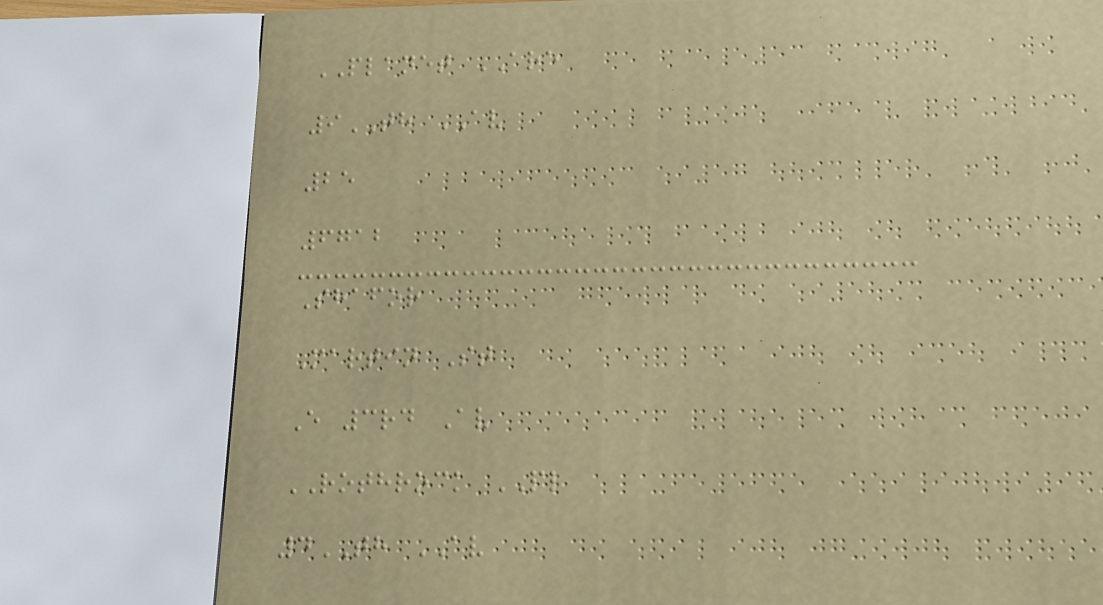PLANET ARE
9TH AV
25
6712
Shafor
Martin St
E 3rd Av
ROTHROCK PL
4TH AV
